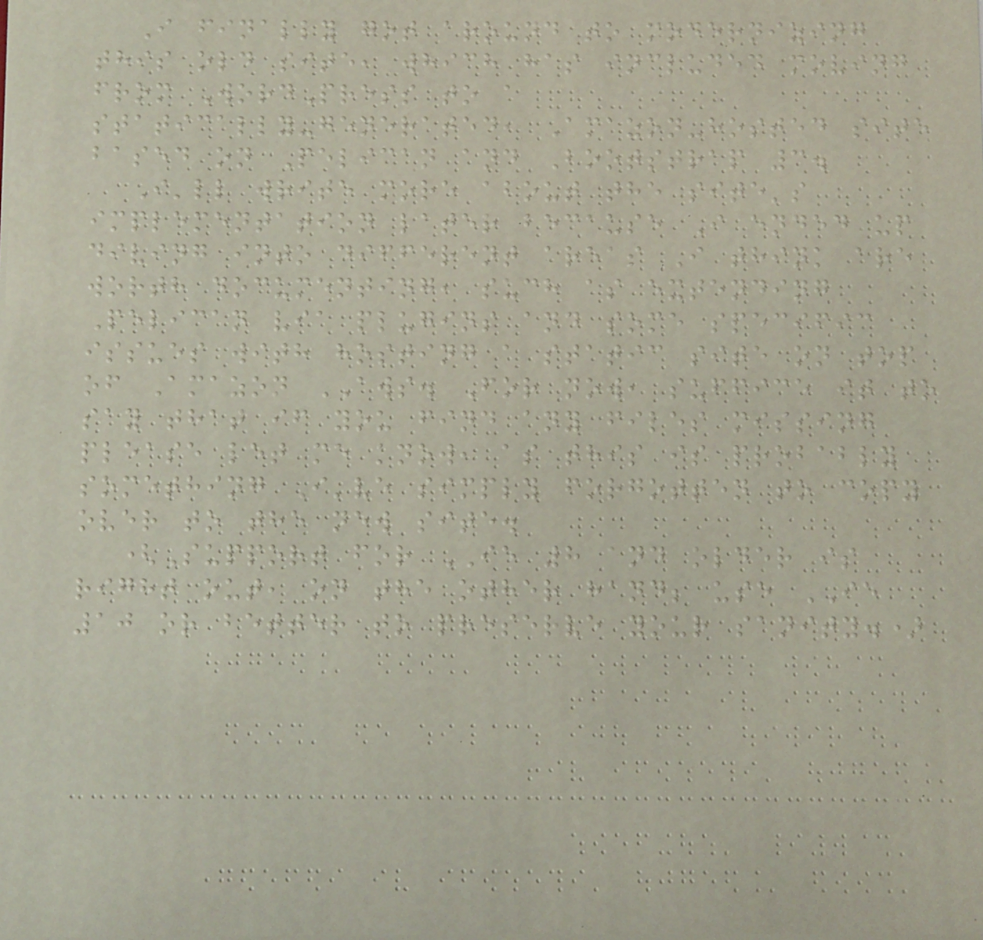I finally got around to modernizing
this old site, which has included moving
from WordPress to a
statically-generated, Amazon-hosted site
based on Pelican and Bootstrap 3.
I'll write more about the site's
implementation later because I ended up
diving into different areas I think are
worth documenting, such as extending
Pelican via plugins and some specific
issues with hosting a static site on top
of Amazon AWS. For now, suffice it to
say that if you find any files missing
please let me know, as this is probably
something I've simply forgotten to copy
over to the new site.
(Support for IE 8 and older is
right out, on the other hand; use IE
10 or better to preserve your sanity.)
